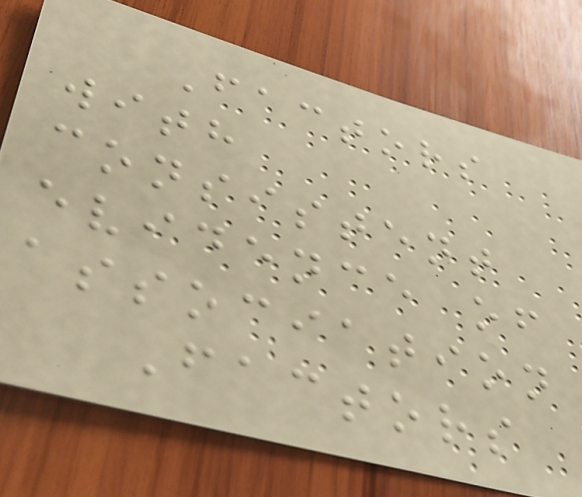Factors
with
consistent
evidence of
association
Factors
